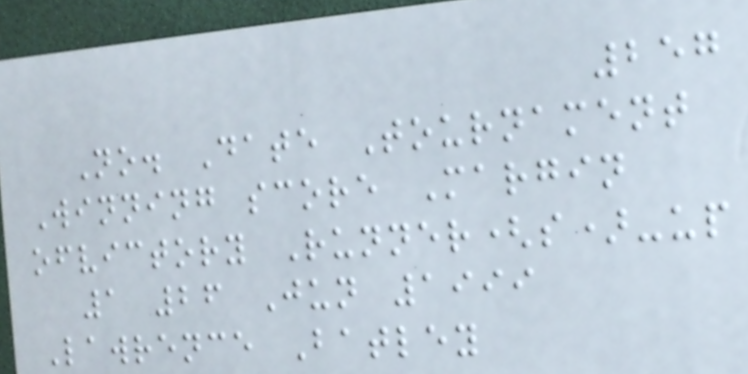257
No. Date Tournament
Winning score Margin
ofvictory Runner(s)-up
1 26 Jun 1999
Lawrence Batley
